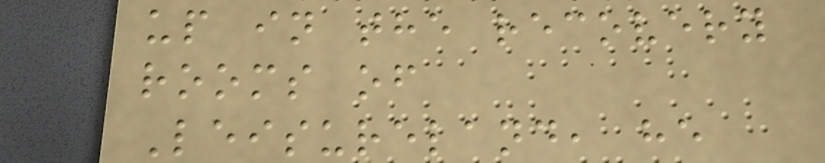up in the recovery
rooms of
Leisureland, he
